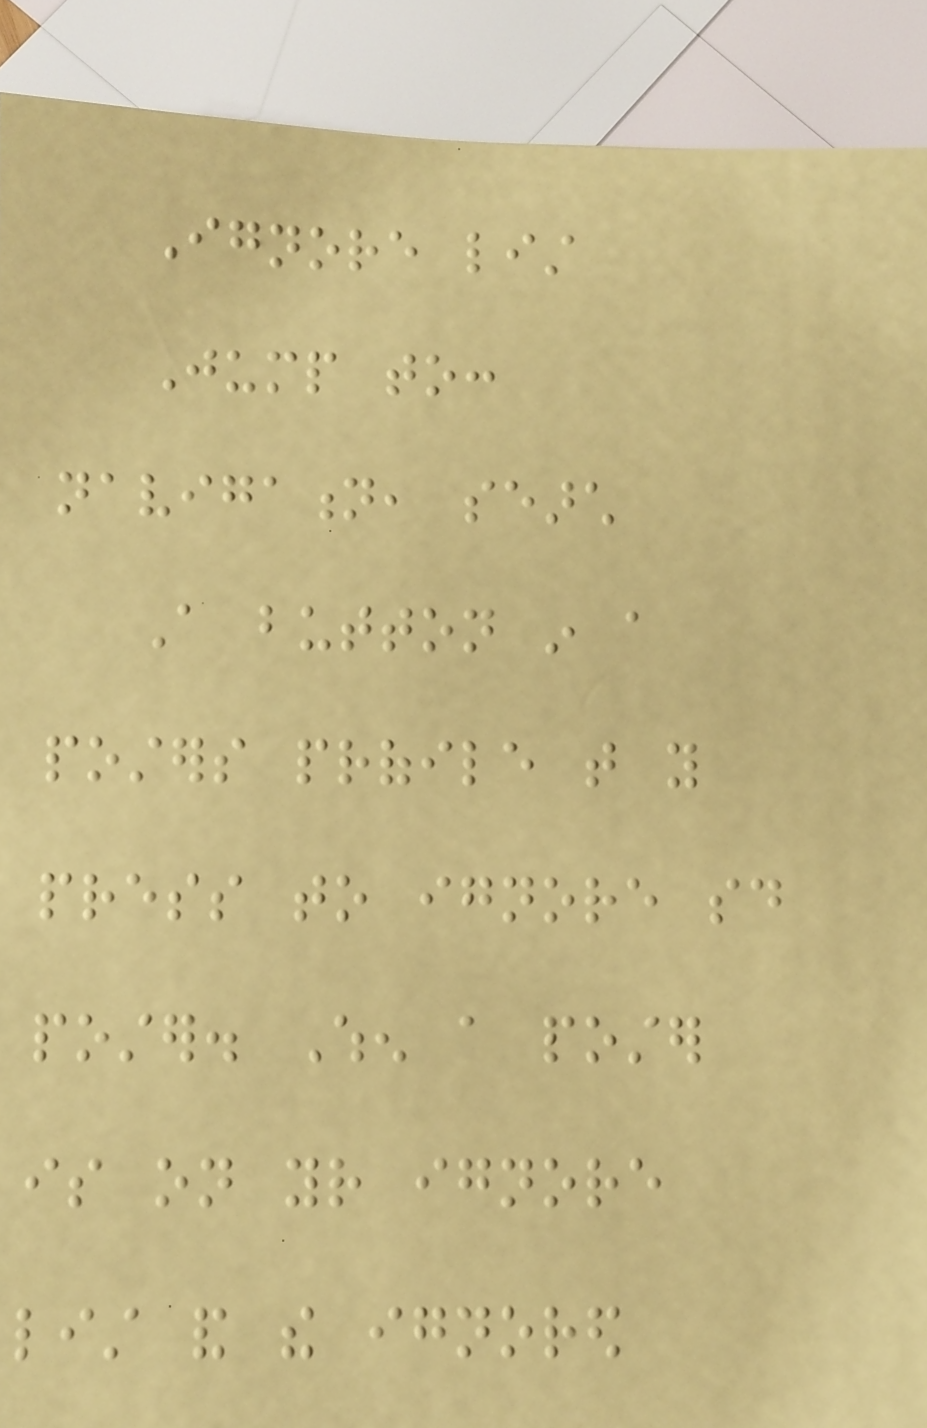Ignore list
Jump to:
navigation, search
A button in a
posters profile that you
press to ignore said
poster. When a poster
is on your ignore
list and the ignored
